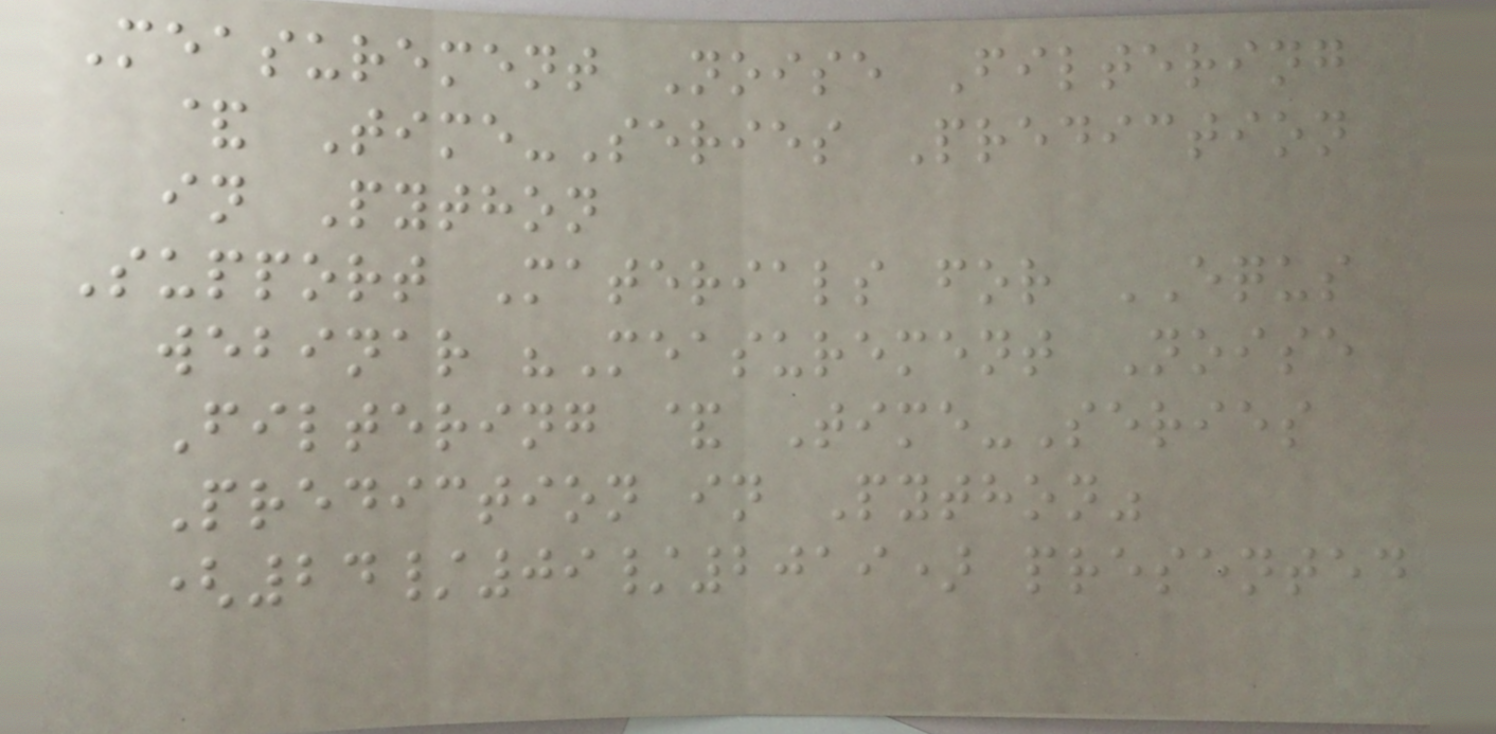Measurement Noise Filtering
& Time-Series Prediction
in Python
Support Materials for EQUS
webinar "Measurement Noise
Filtering & Time-Series
Prediction in Python"
(24/09/2019) presented
